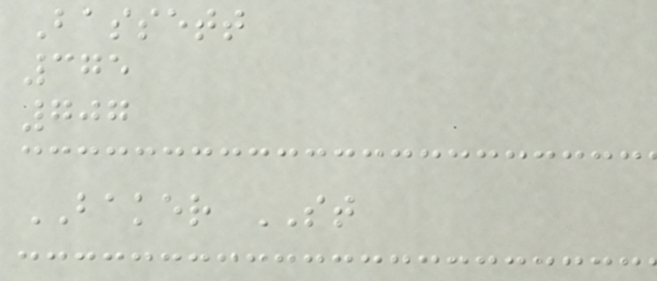Bassett
375
707
BAKER ST
